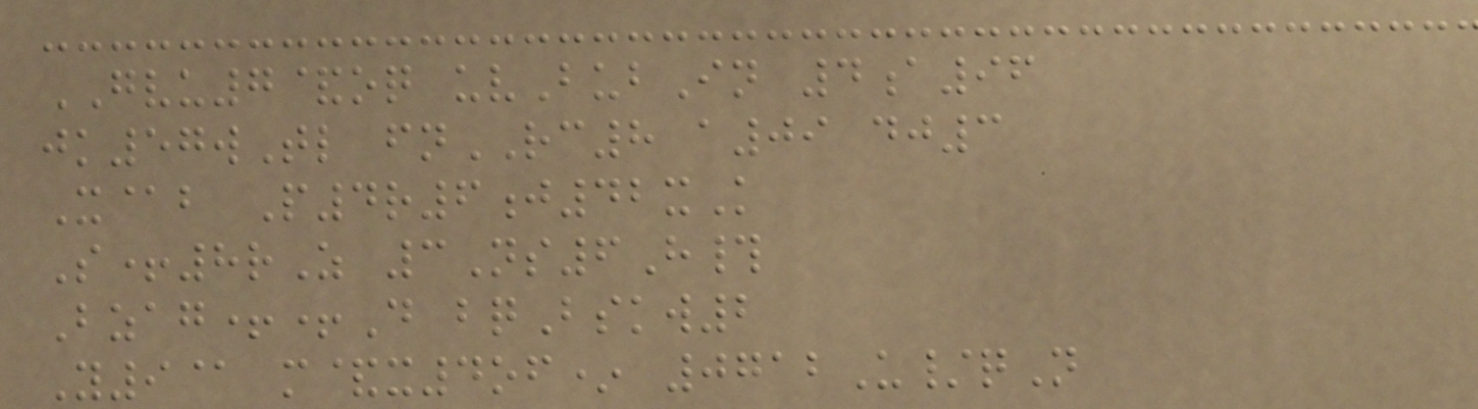GVU7&oq uvBubIn 4a96
jk57wTl fnRC8 a09 dj3
X@b P4r6j42xK
S+8rZ 3Ns6H#
Bzag++D bqBskw2
Y9@ m&x4of* 0712U/qN
